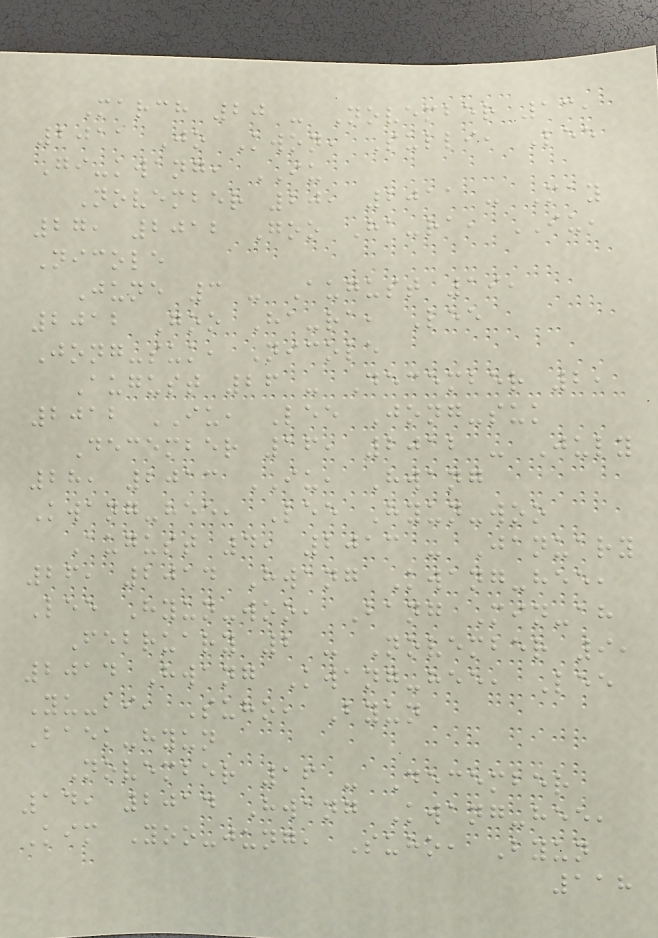March 20 - November 13,
2011 Jo Kwon, Sulli, Lee
Gi-kwang, IU
November 20, 2011 - May
27, 2012 Goo Ha-ra, IU,
Nicole
June 3 - August 19,
2012 Goo Ha-ra, Lee
Jong-suk, Nicole
August 26 - December 2,
2012 IU, Lee Jong-suk
December 16, 2012 - July
28, 2013 IU, Hwang
Kwang-hee, Lee Hyun-woo
August 4, 2013 - January
26, 2014 Hwang Kwang-hee,
Lee Hyun-woo, Bang Min-ah
February 2 - November 9,
2014 Hwang Kwang-hee, Lee
Yu-bi, Suho, Byun
Baek-hyun
November 16 - December
14, 2014 Hwang Kwang-hee,
Kim Yoo-jung, Suho, Byun
118
